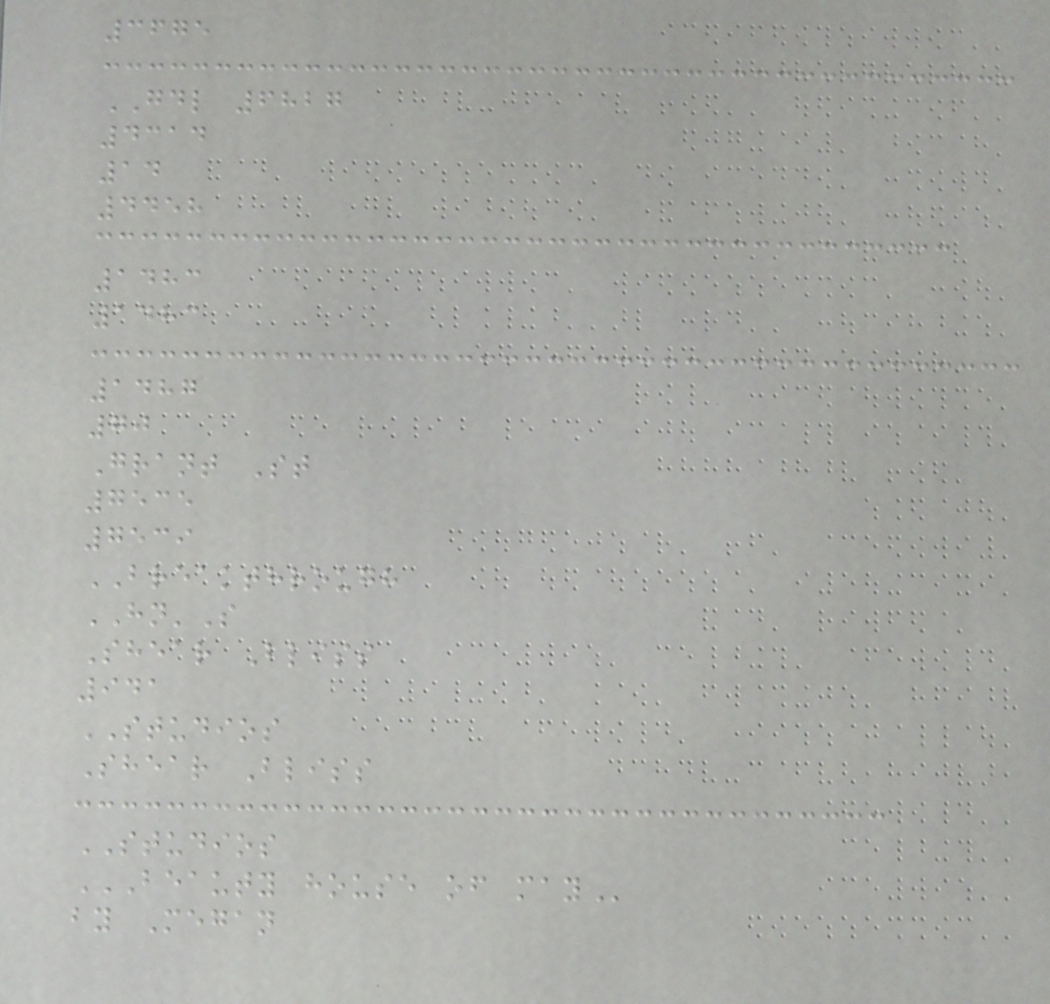3675
GDL 6827
4314
14
4458
1483
1483
1487
70
Grant St
7535
7539
BREAKTHROUGH
HN'S
Shear Bliss
941
STUDIOS
Shear Bliss
STUDIOS
BEAUTY HOUSE OF MAY
by Megan
